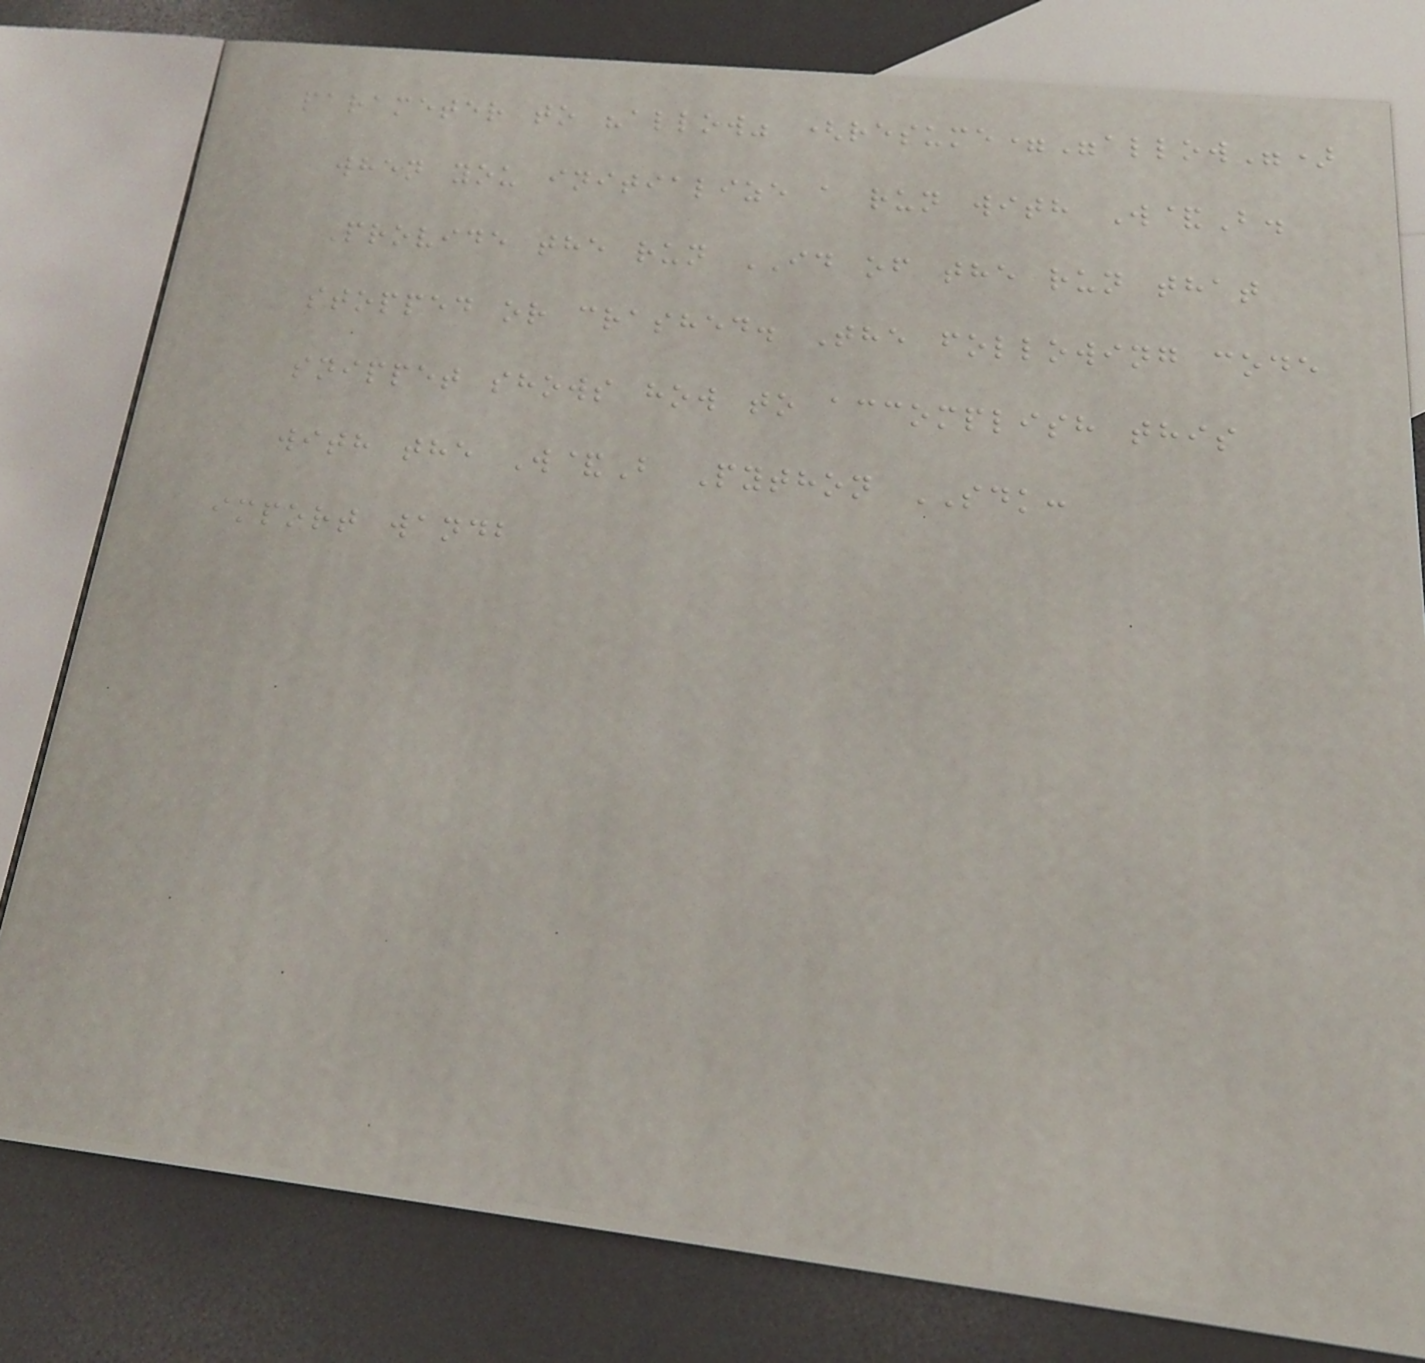parameter to "allow" (resume="allow")
when you initialize a run with W&B.
Provide the run ID of the run that
stopped or crashed. The following code
snippet shows how to accomplish this
with the W&B Python SDK:
import wandb
